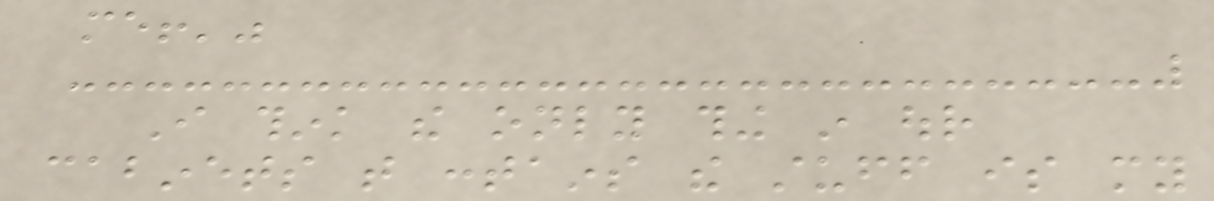me!'"
I think the only thing in our
cabinets that contains the stuff is my
